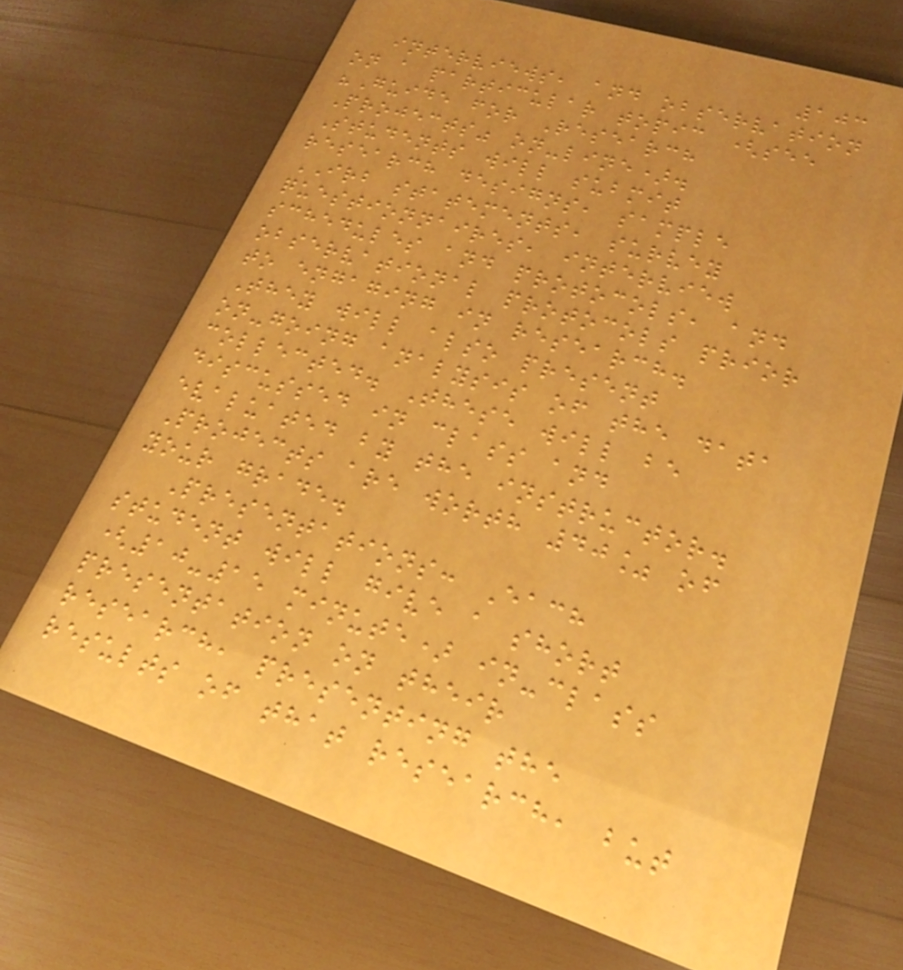103
interviews, and observation
on a particular topic (see
"Guide for Research
Projects" on-line).
Students will submit
research designs, sample
IRB statements, survey
questionnaires, interview
schedules and protocols, and
observational protocols prior
to engaging in research.
They will also present
on-going analysis of the data
collected. These will be
discussed in class and
evaluated by the instructor.
Projects are worth 40% of
your grade.
Presentations: Each
student will give a short
(10-15 minute) in-class
presentation on their
research, presenting the
results of that research, but
